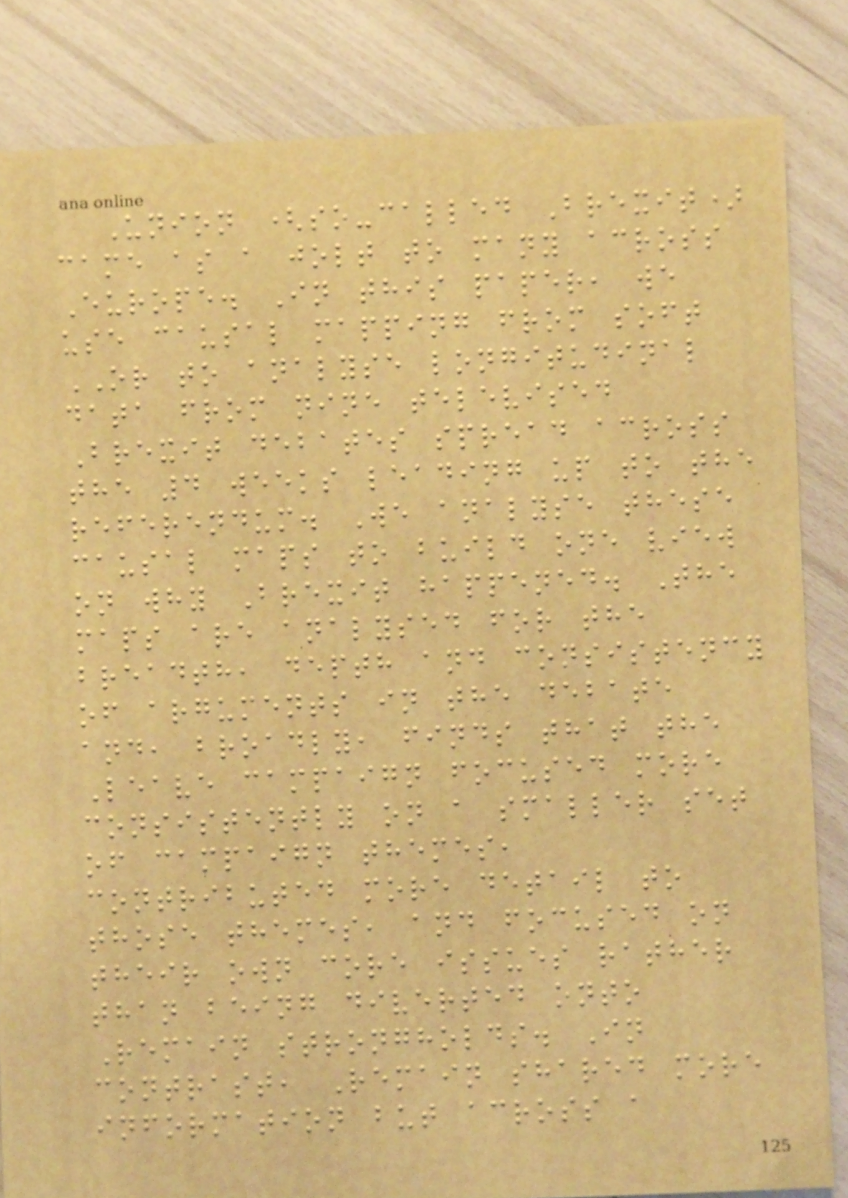Union (so-called Brexit)
came as a jolt to many across
Europe. In this paper, we
use causal mapping from soft
OR to analyse longitudinal
data from nine televised
Brexit debates spread across
the 4 weeks leading up to the
referendum. We analyse these
causal maps to build one view
on why Brexit happened. The
maps are analysed for the
breadth, depth and consistency
of arguments in the debate
and, broadly, finds that the
Leave campaign focused more
consistently on a smaller set
of campaign themes,
contributed more detail to
those themes, and focused on
their own core issues rather
than being diverted onto
Remain strongholds. In
contrast, Remain shared more
information but across a
